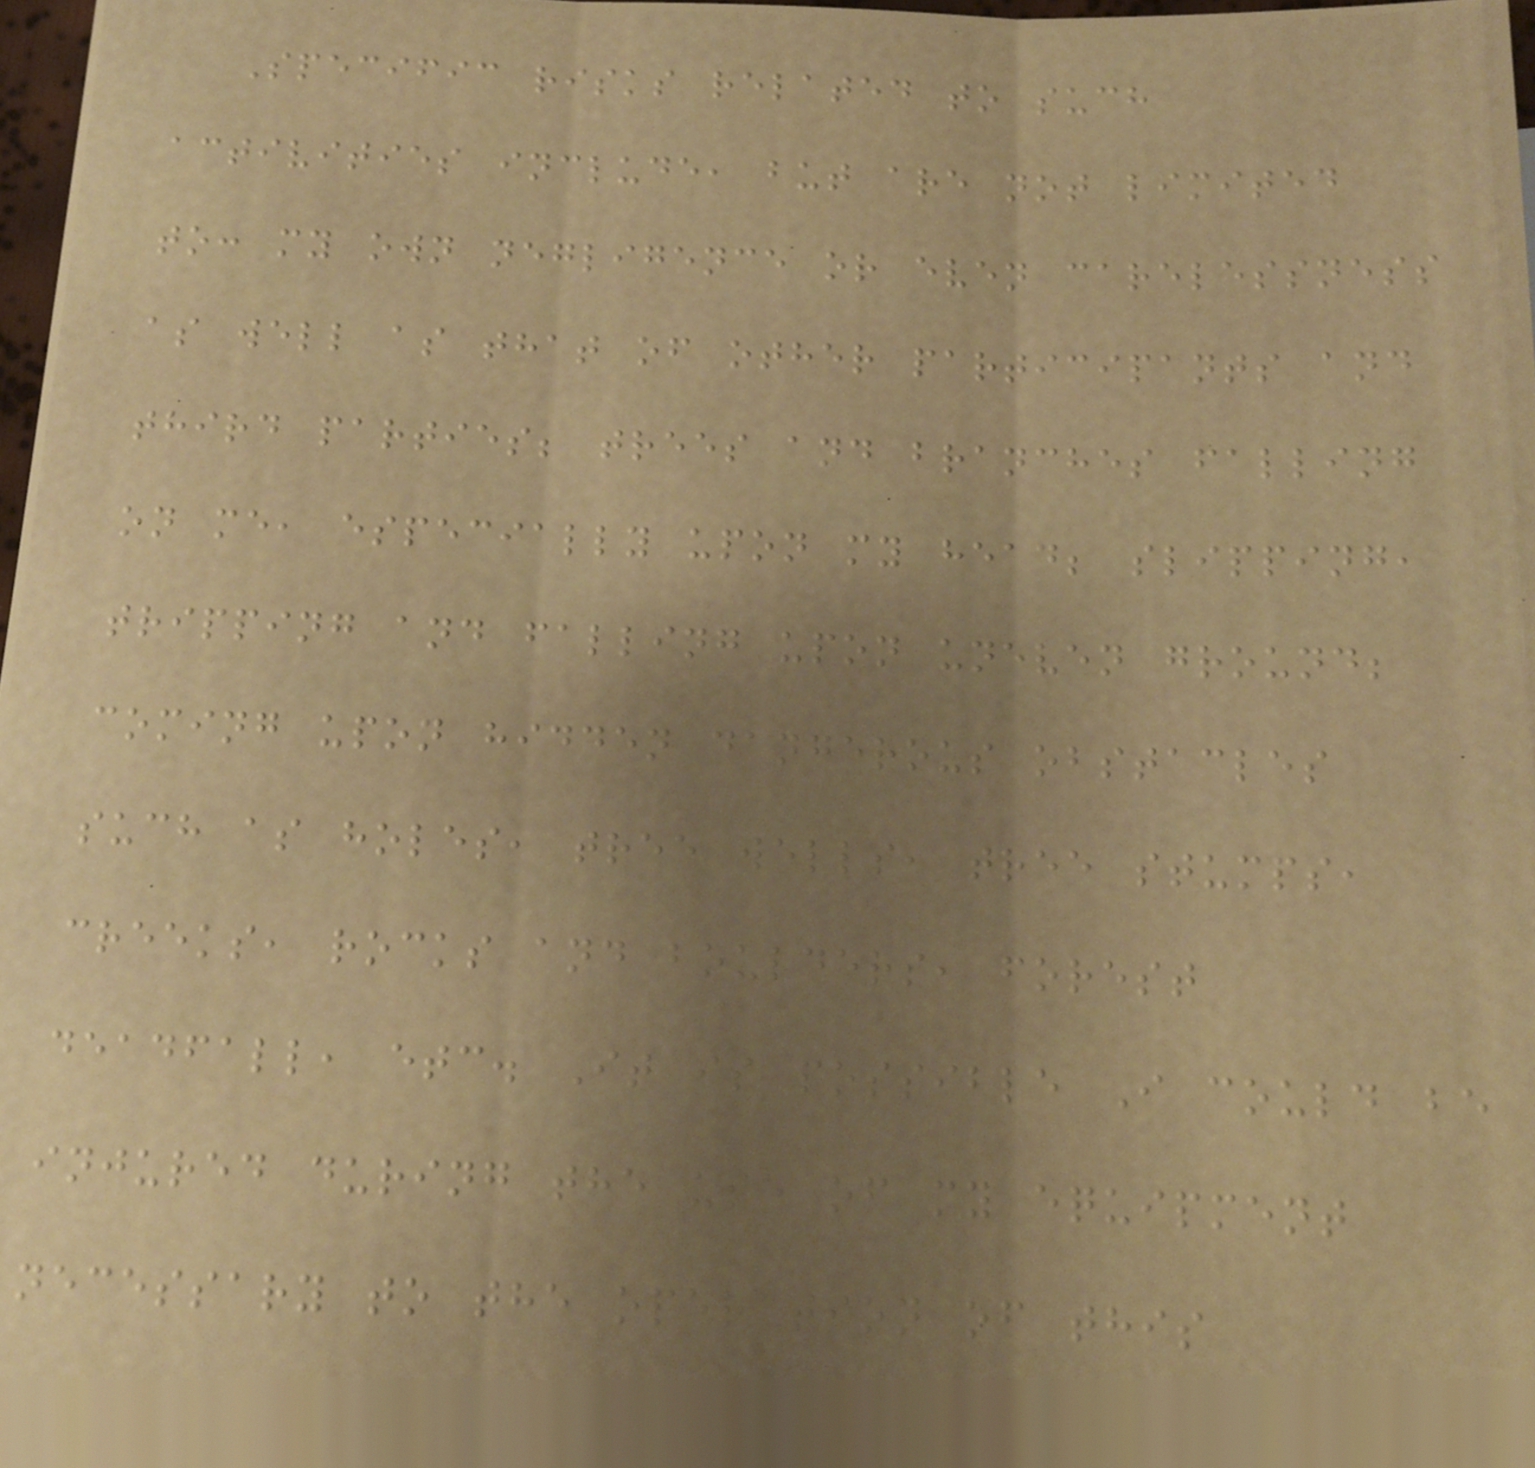Specific risks related to such
activities include, but are not limited
to: my own negligence or even carelessness
as well as that of other participants and
third parties; trees and branches falling
on me, especially upon my head; slipping,
tripping and falling upon uneven ground;
coming upon hidden dangerous obstacles
such as holes, tree wells, tree stumps,
creeks, rocks and boulders, forest
deadfall, etc. It is possible I could be
injured during the use of my equipment
necessary to the operation of this
